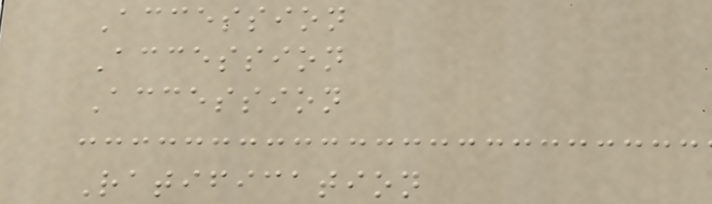Accession
Accession
Accession
Ratification
